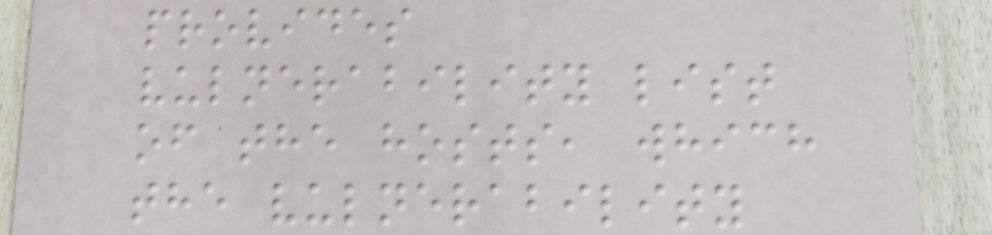provides
vulnerability list
of the hosts, which
the vulnerability
